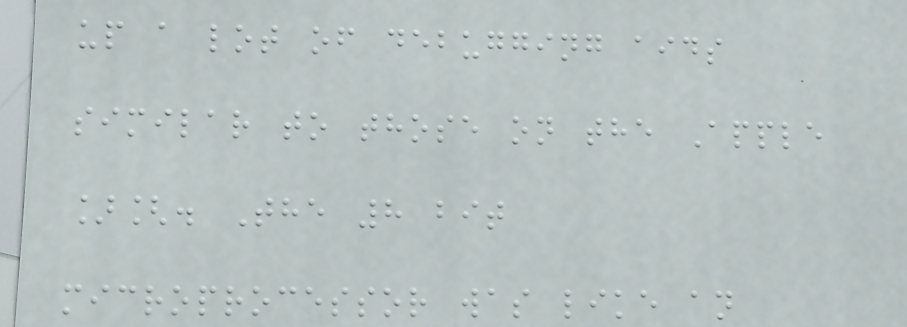up a lot of debugging aids
similar to those on the Apple
][. The 8 bit
microprocessor was like an
